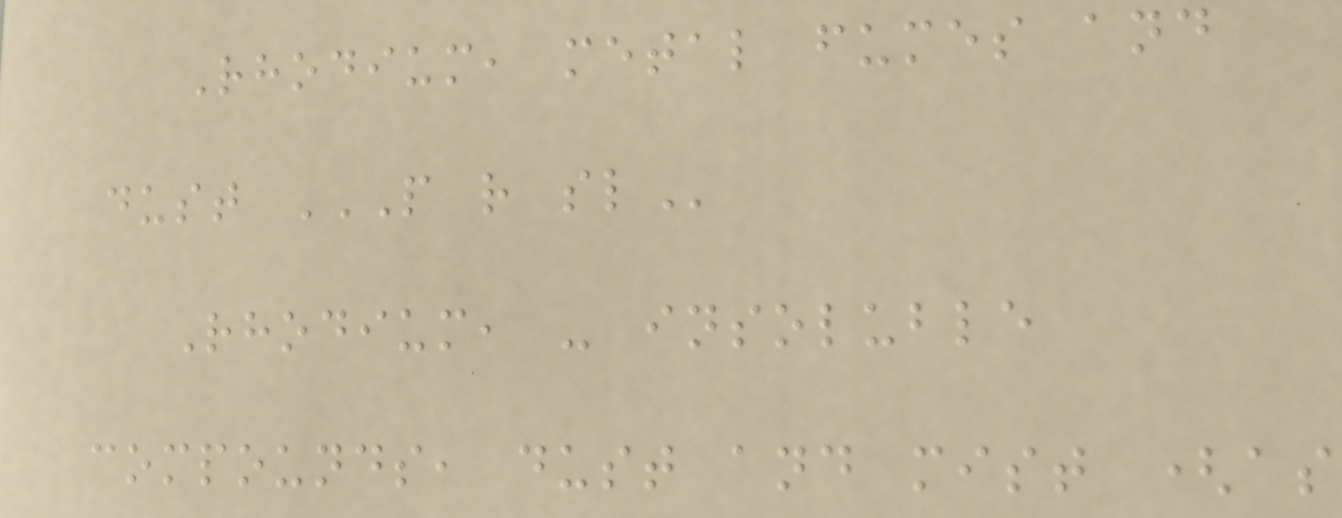Rhodium, metal fumes and
dust P R SL
Rhodium, - insoluble
compounds, dust and mist (as
